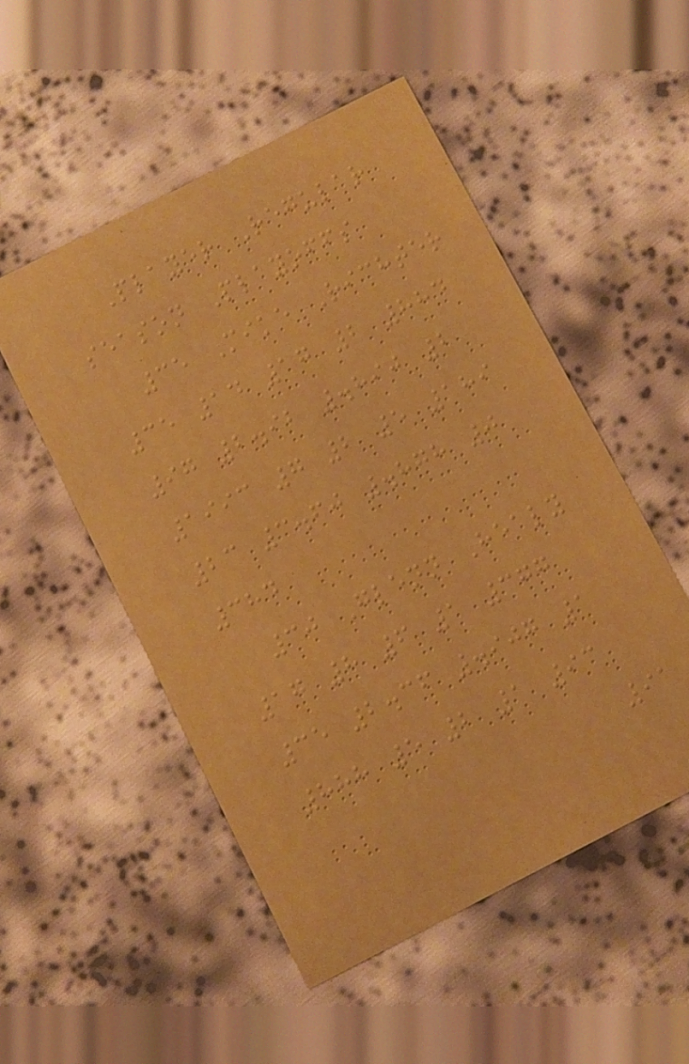Player Regular
season Playoffs
35 Mike Richter
35 14 17 2 884
97 2.92 .890 2
1993 7 2 5 189
23 3.60 .878 0
384
30 Glenn Healy
17 8 6 1 377
35 2.36 .907 1
888 5 2 1 93
91
